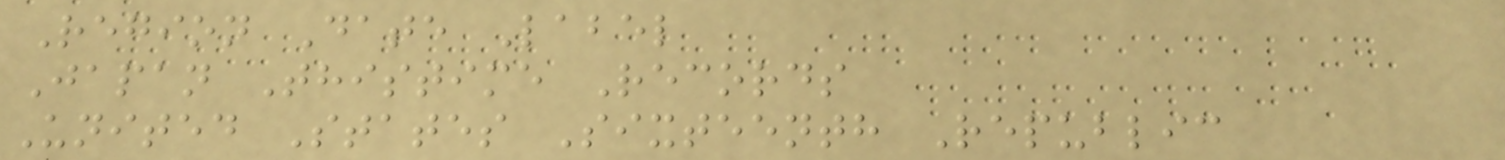Region Date Label
Japan Thistime Records
United States Sixteenth Republic
